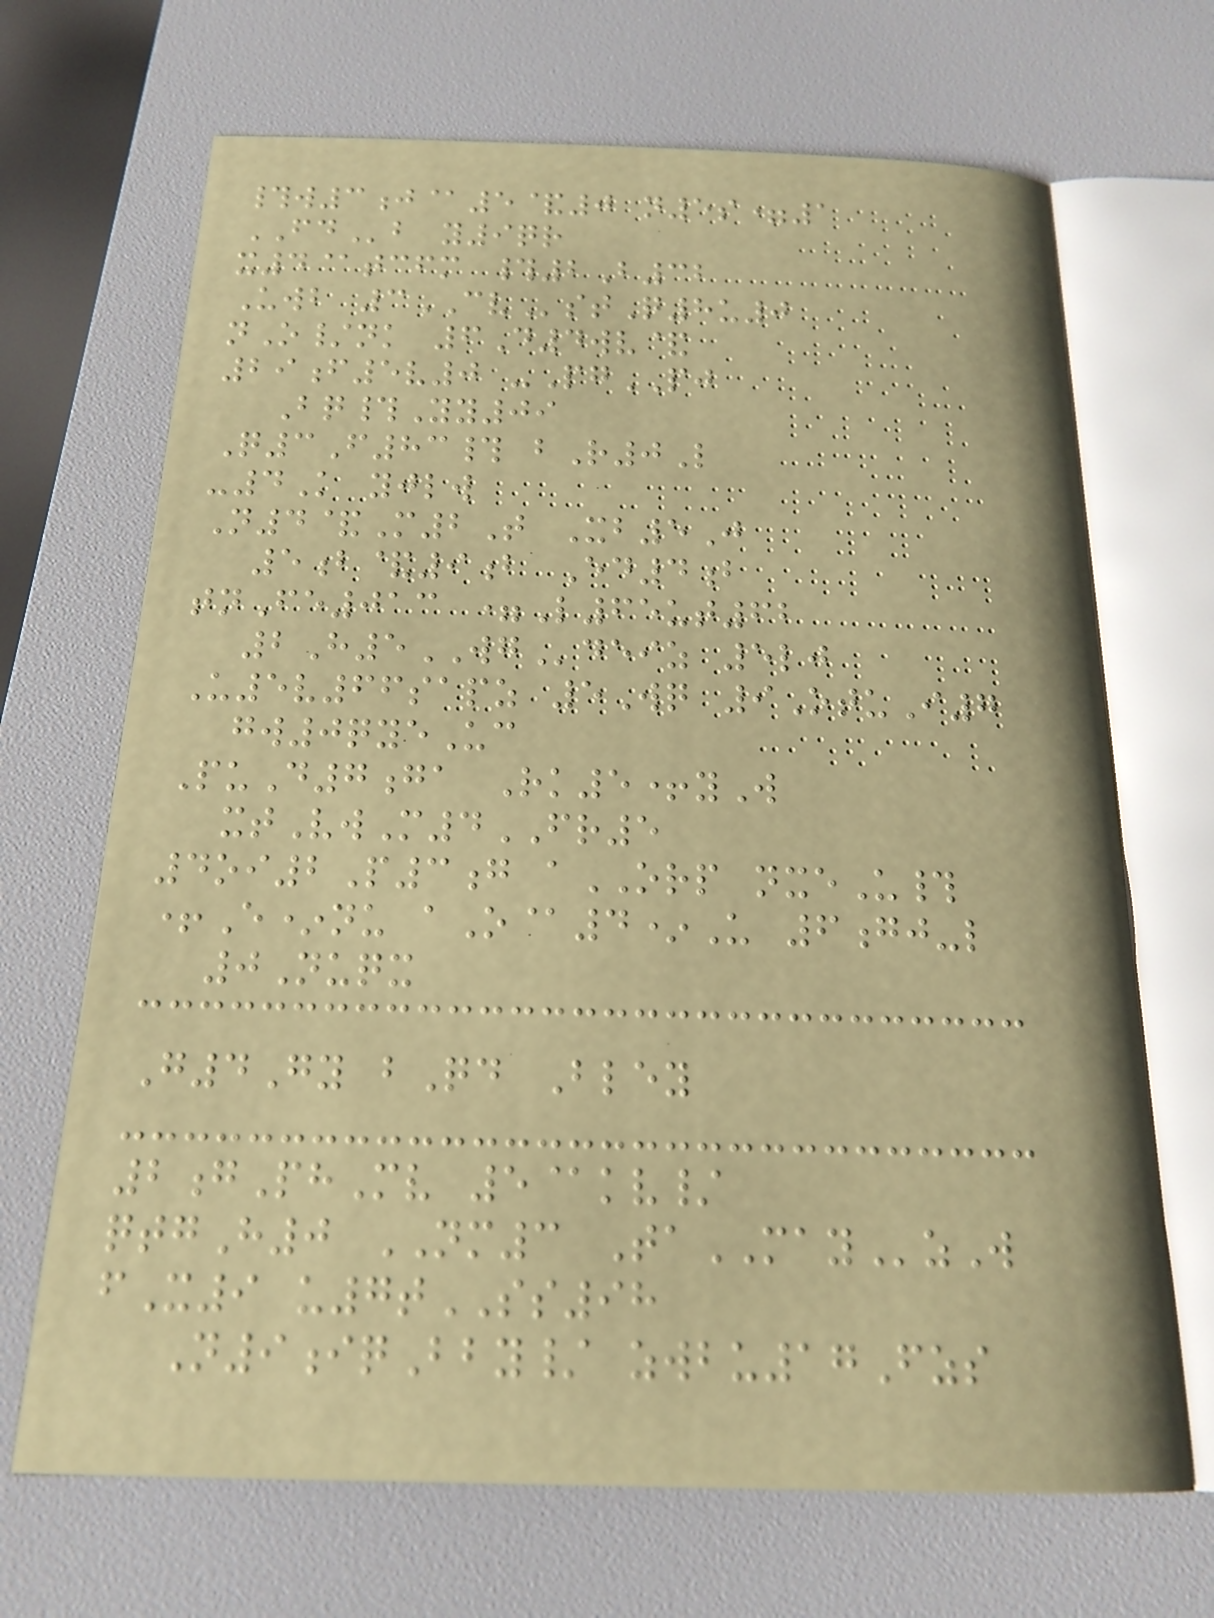#w3j@5&0 n5s=1
FDb y9qr
x4@tcfm #2B32
Uwb 3CVstQ8u0
nO/nk 6D4wv&
29f5v0 -PgPJ
Bq#Yy09
Q3F83# bR0L
-4K yjlw
N4&M2T Xb5J
5b&9b Ed4b
tnFe013 =L65ut62
2H5WGdeiz 5lj
U5v66sapz 5Wq 9OtuI7
gw0qyeUc
PuD7ga Rk5+yW
xtVwM4FR5
4oi2P3g aORP nxeU#
+E*nu aO@4*U 6gj-l
0Nuqx
G4Gy bQd Bley
2gPhMv 5@kv/
qtgH0 NM3 TaMAYzW
fX9 u7tSS98
N9iqBby/ zwbu17Fzs
